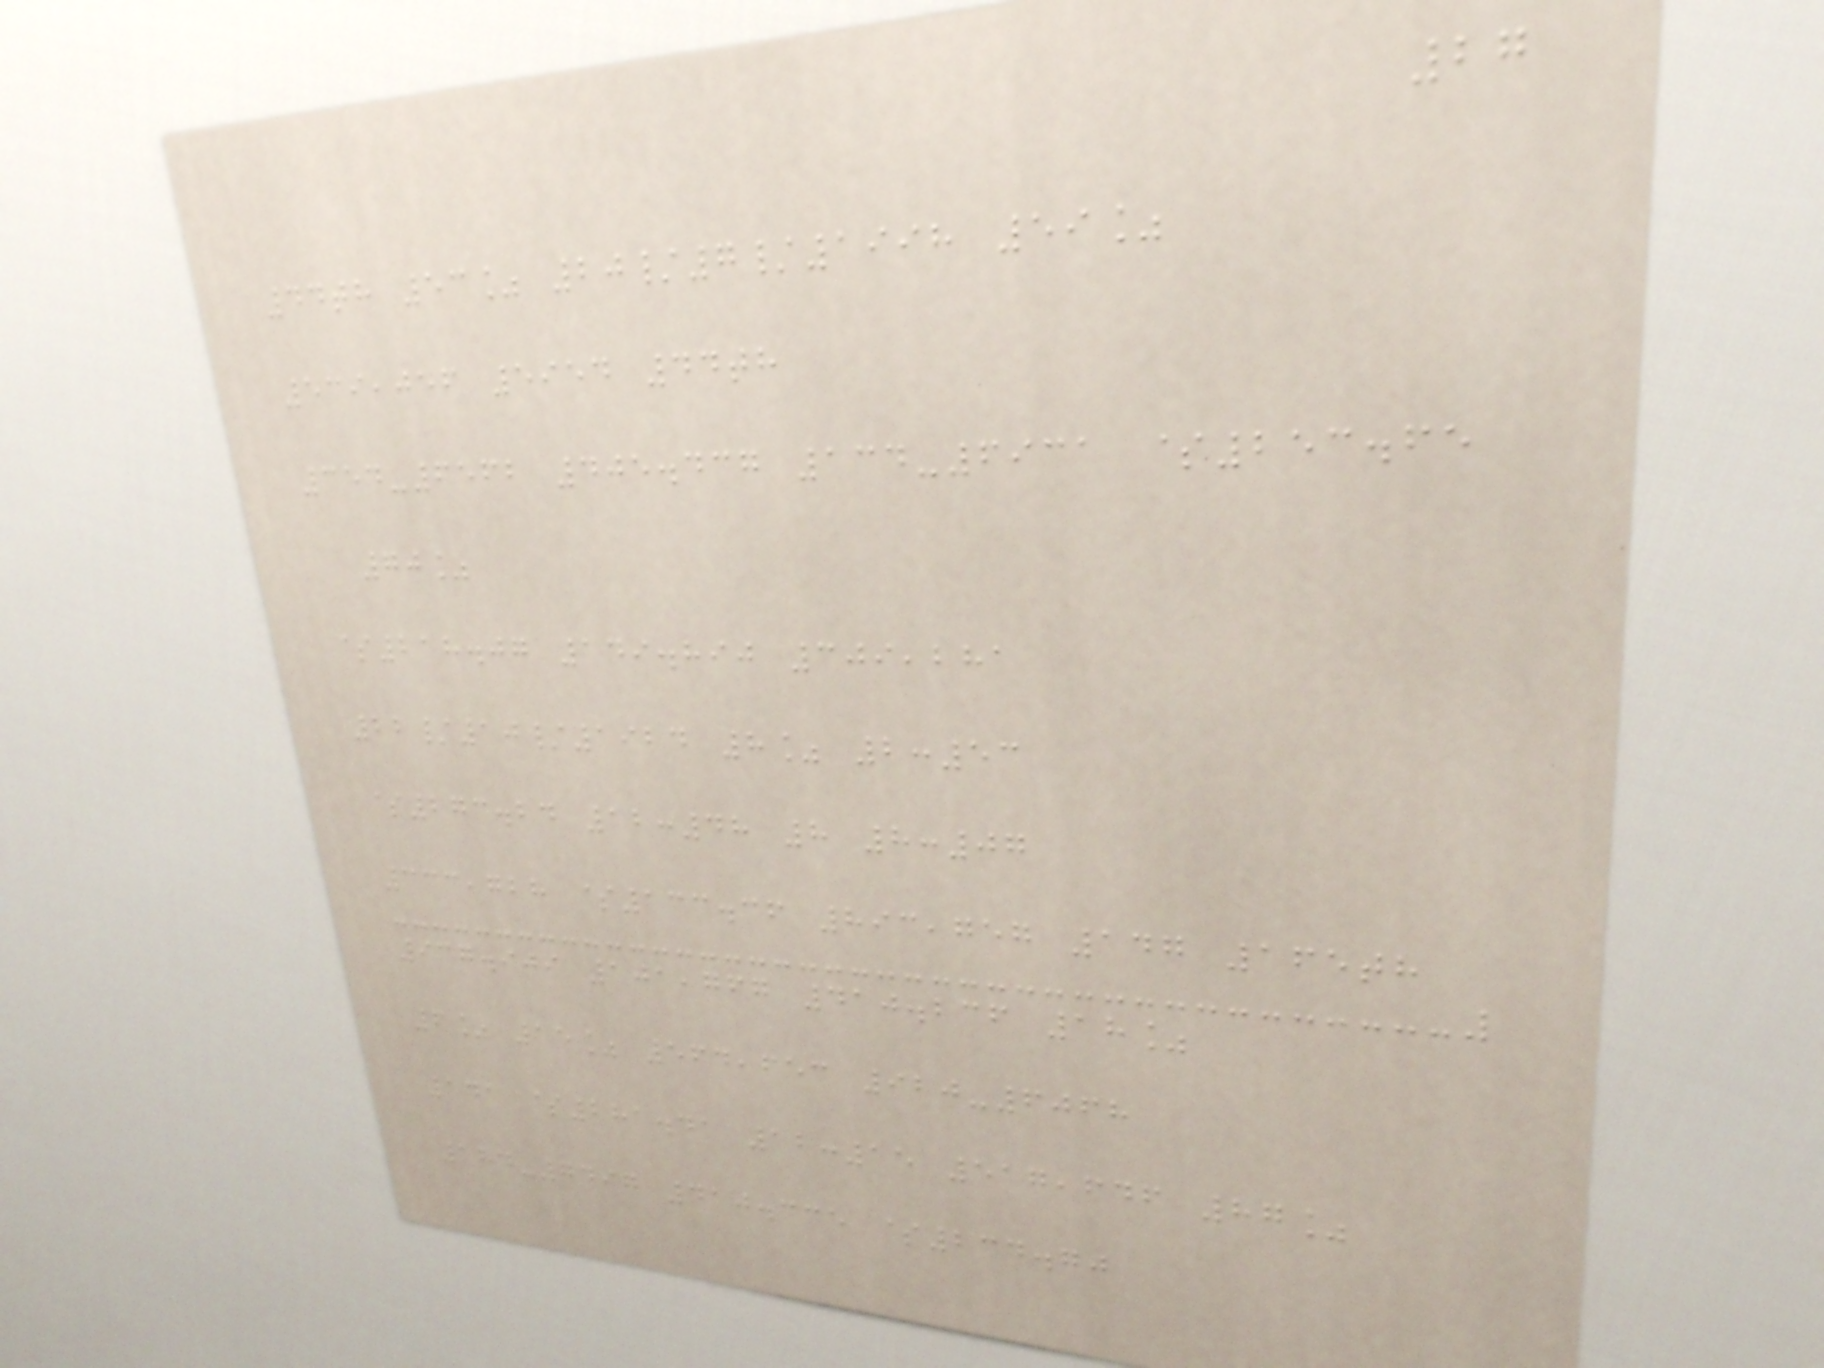27
44th 53% 20/7/1998 59%
539,056 5954 44th
354-6562 405.437 134-6931 $253.65
70%
$218.07 149.890 309,281
22/10/1924 8% 2:53
$273.24 12:48 8 8:07
333,728 $133.36 893,757 147 165th
937.909 101,767 410.236 18%
6% 15% 564,653 920-6068
141 $281.41 12:15 517,646 87%
184-7497 410.335 $234.70
